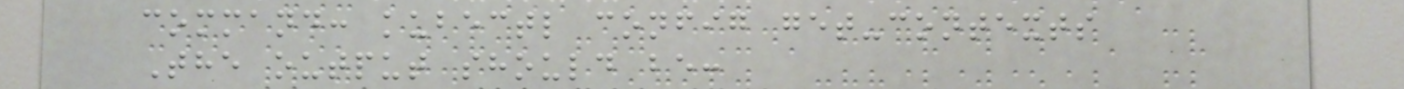command: kubectl config get-contexts
The output should be:
